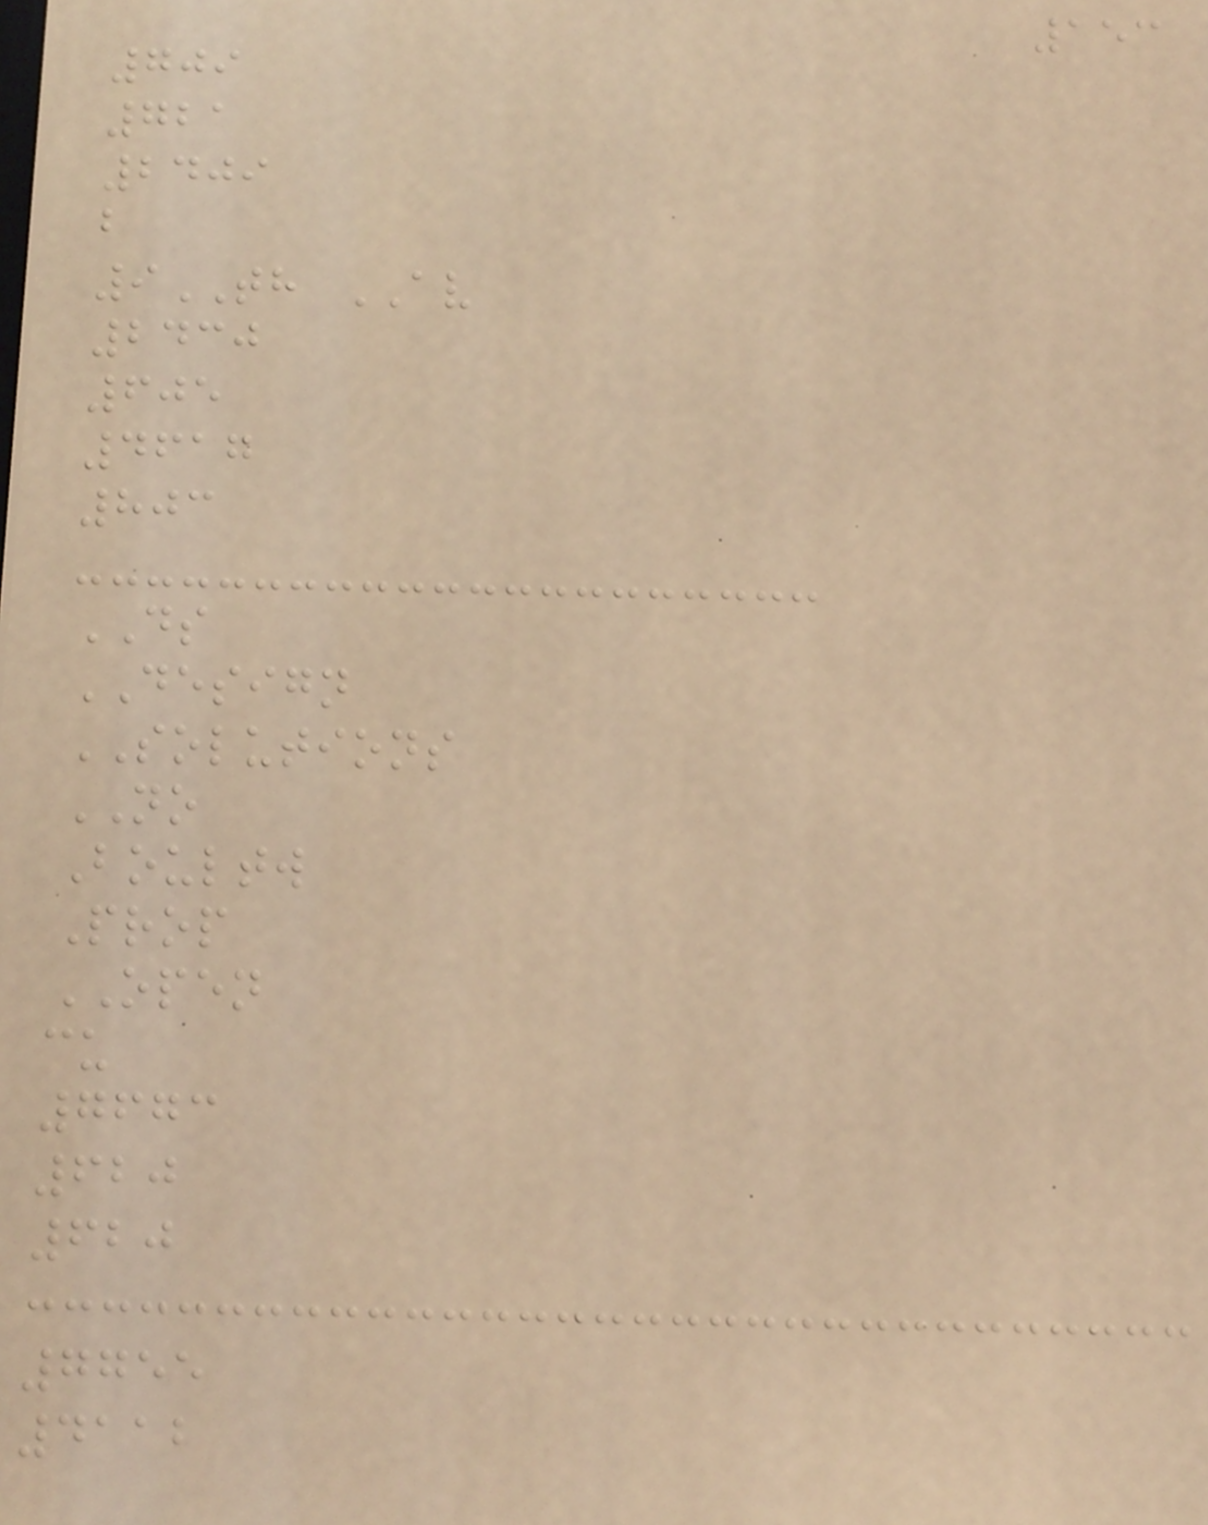153
709
721
2409
b
9TH AV
2430
605
4617
803
DS
DESIGN
SOLUTIONS
NO
Boultw
Prop
OPEN
cu
7673
620
620
7755
4112
